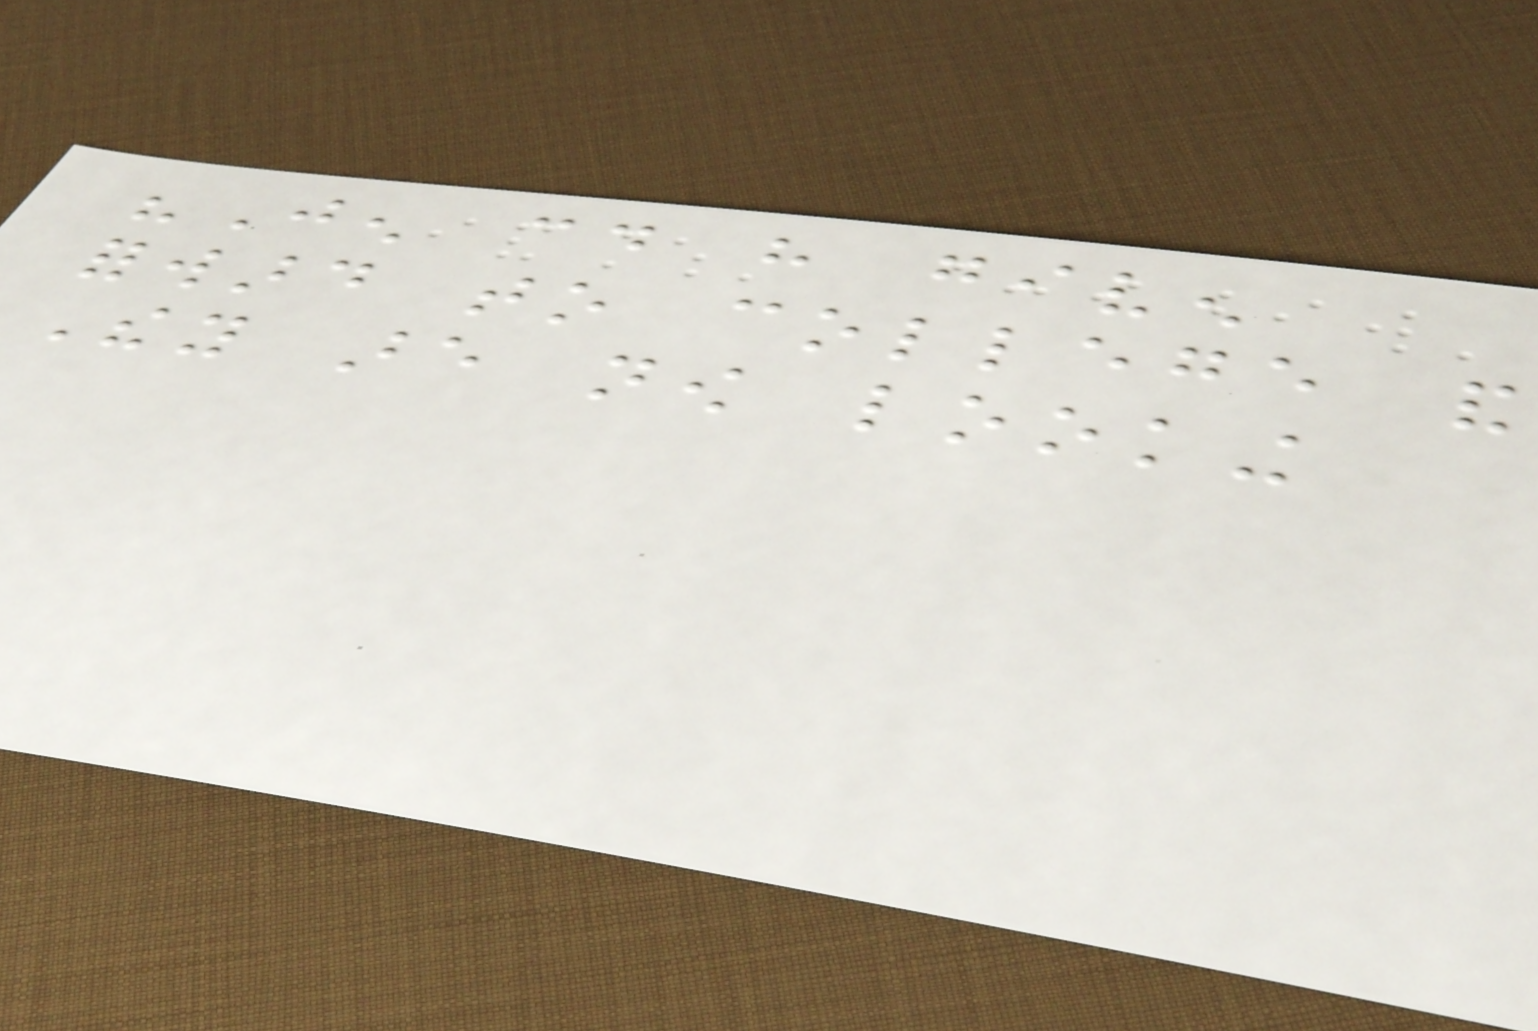"Jen could have given
forward to college and
They are now looking
